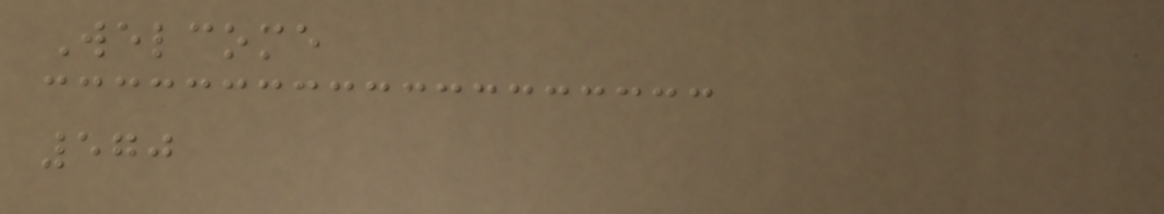Welcome
570
